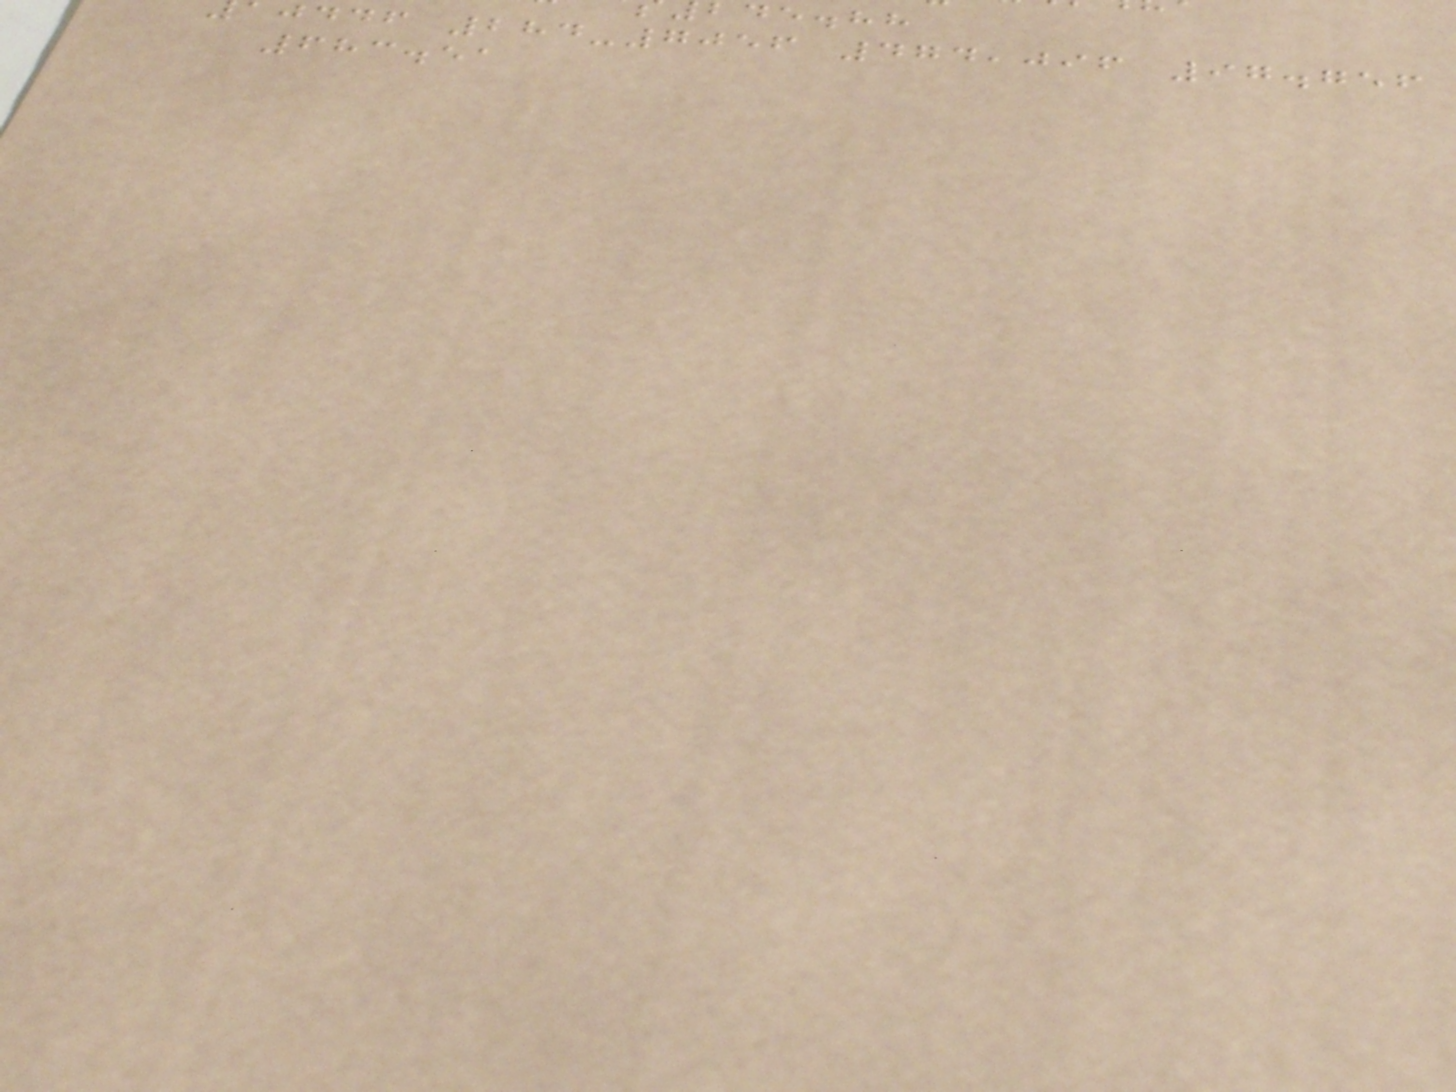de.hh
jddf 284-7056 474,096 97.756
683.51
